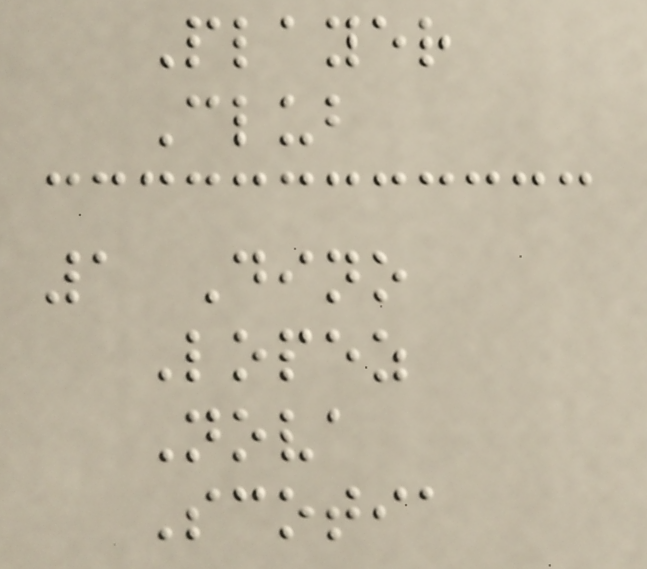Player
Club
1 Dino
Lopez
Nova
Scotia
